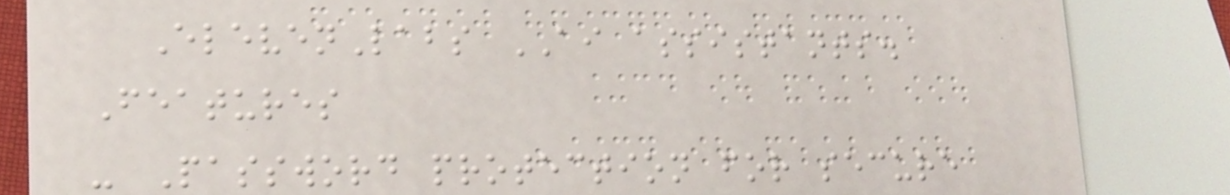ElevenLabs AI assistants.
Features
- Password protection for secure
